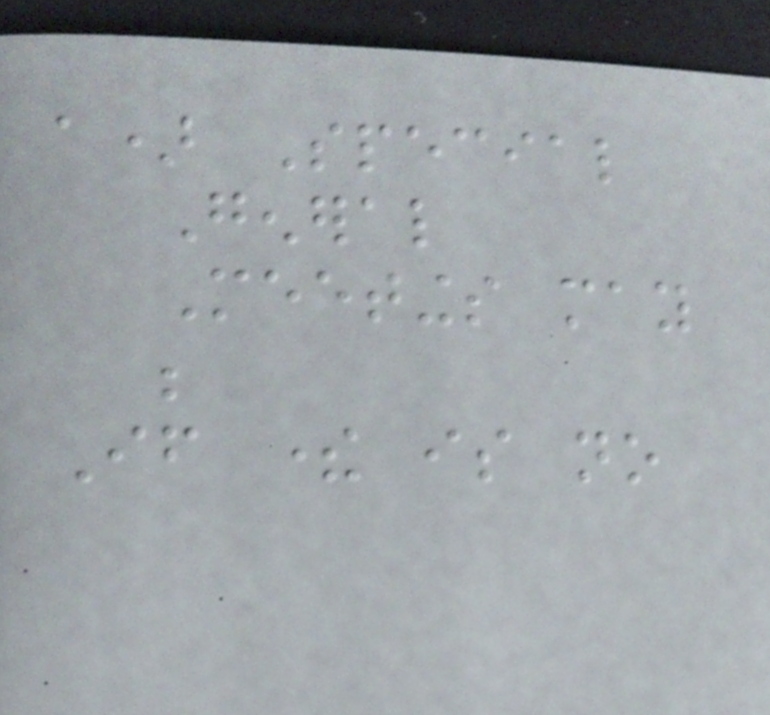a) Special
General
Meetings may
be
If there is no
